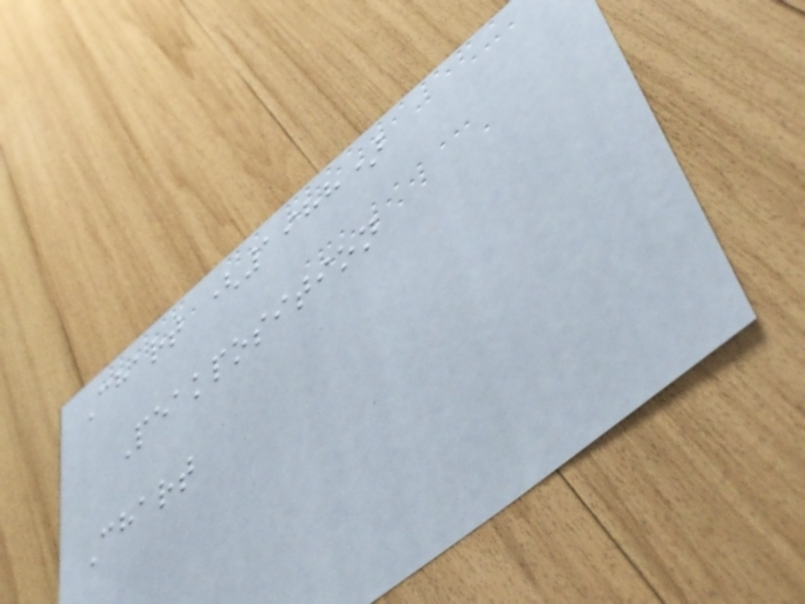Chart (1988)
Peakposition
Chart
